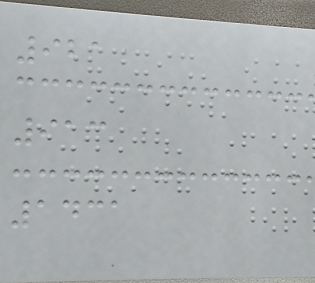921
913
1431
